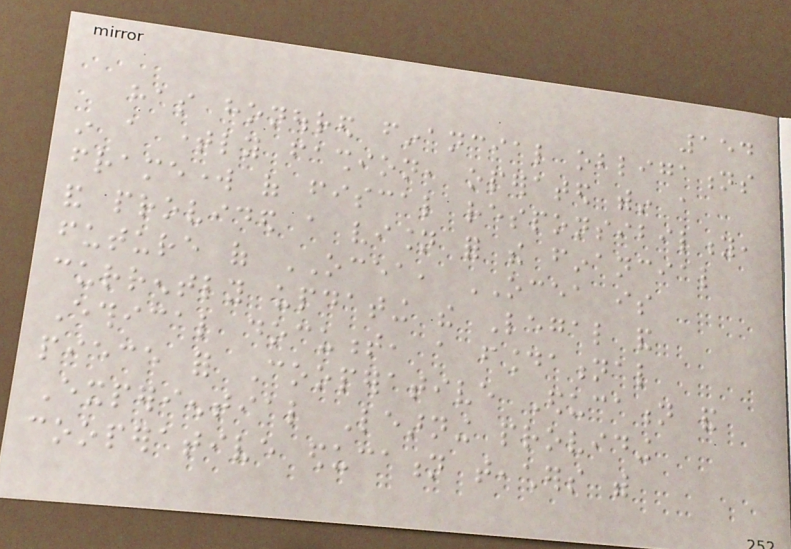154
has honoured financial obligations
in a timely fashion, operated within a
framework of fiscal responsibility,
and provided a vision for the financial
future of OCEA, OCEA is
currently updating the Legal and
Ethical document, a foundational
piece for Cooperative Education and
Experiential Learning providing
cooperative education teachers with
